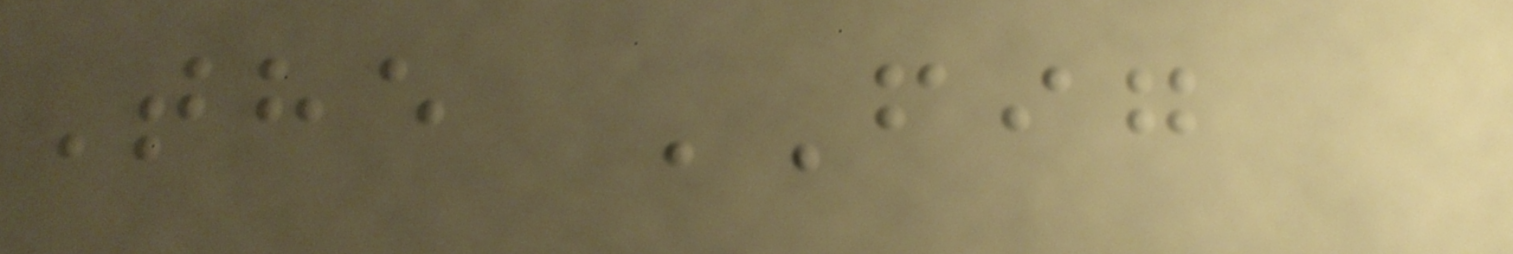The FIG
